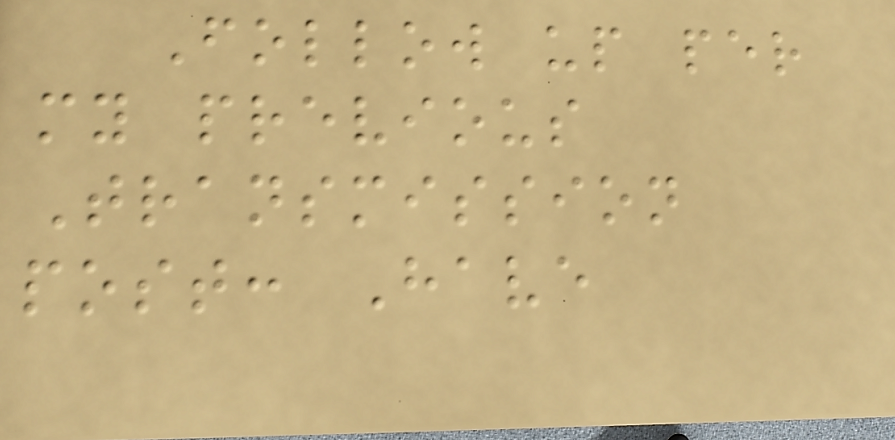Follow up per
my previous
Transmission
post: Have
